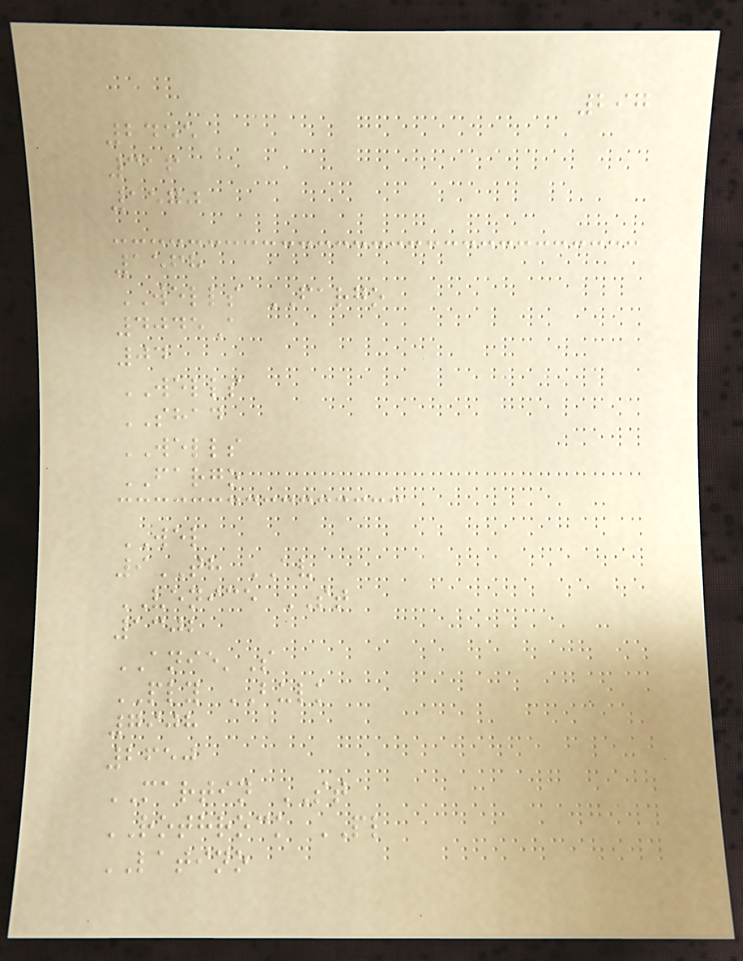297
2455
316
1570
1568
WELLS FARGO
4045A
04
WELLS
SHAD
WELLS
FARGO
WEL
9TH AV
VENICE ST
1302
ANIE'S
PLY BULK
7908
2650
MARTIN ST
ROTHROCK PL
LATINO
